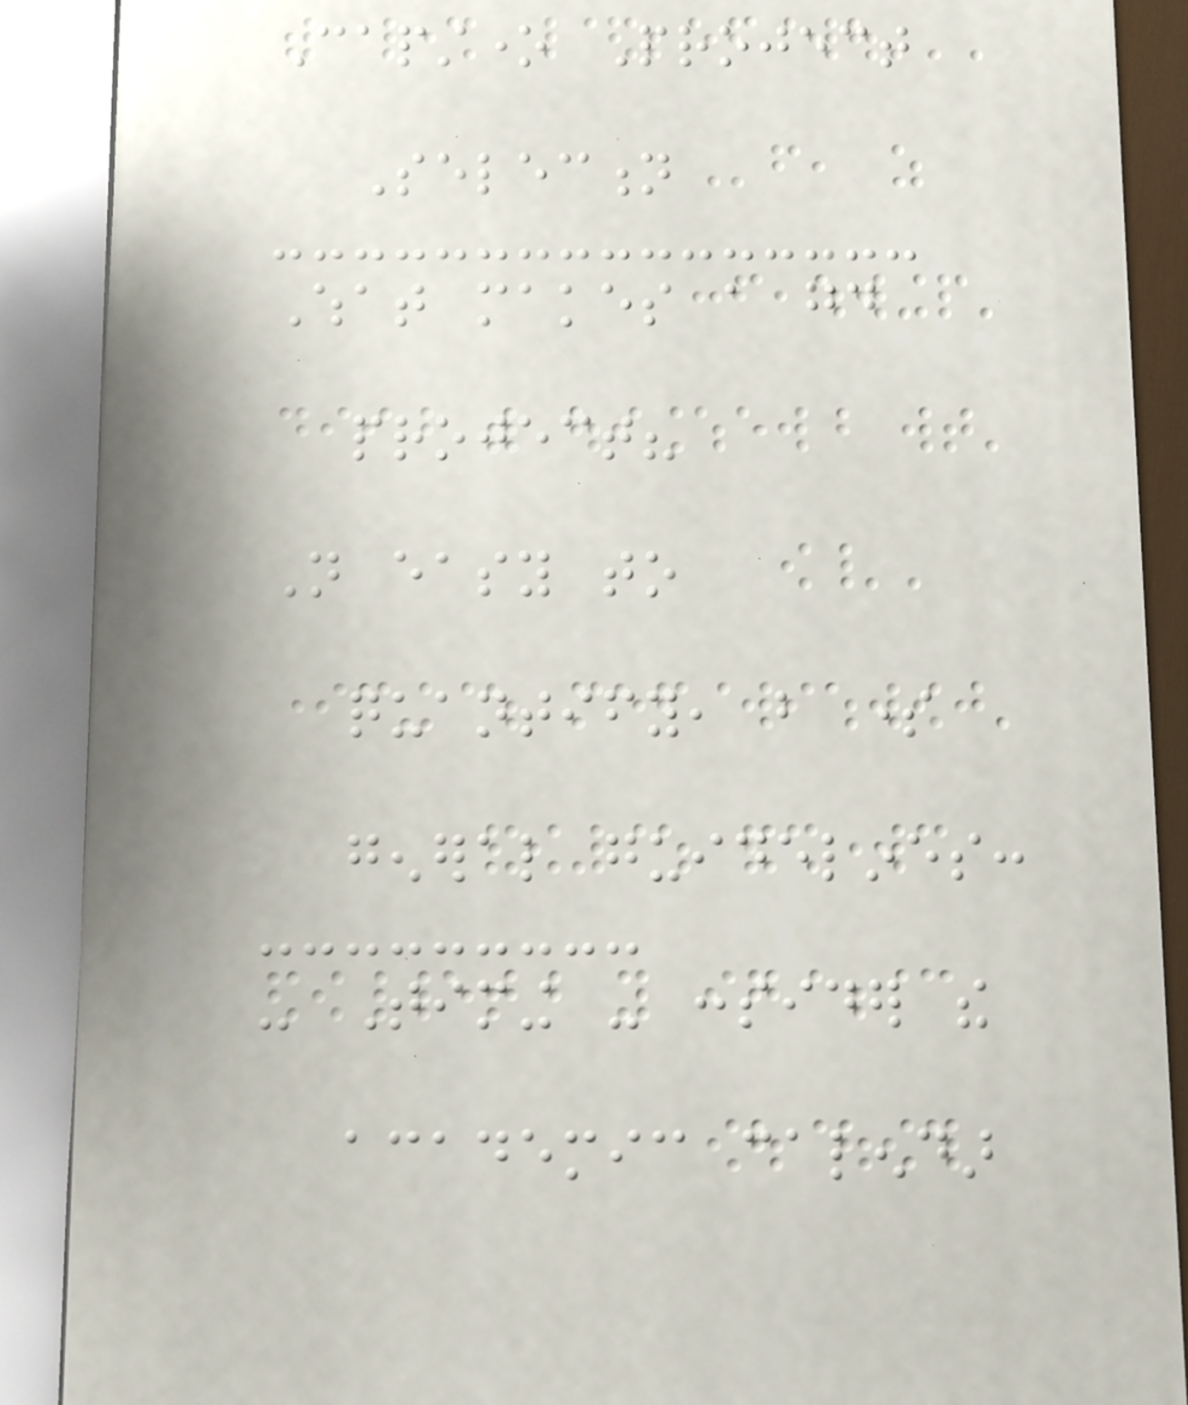Capstone Project
Selection
What makes a good
project?
Not easy to
quantify, but some
general guidelines:
- Timing - consider the
academic calendar
